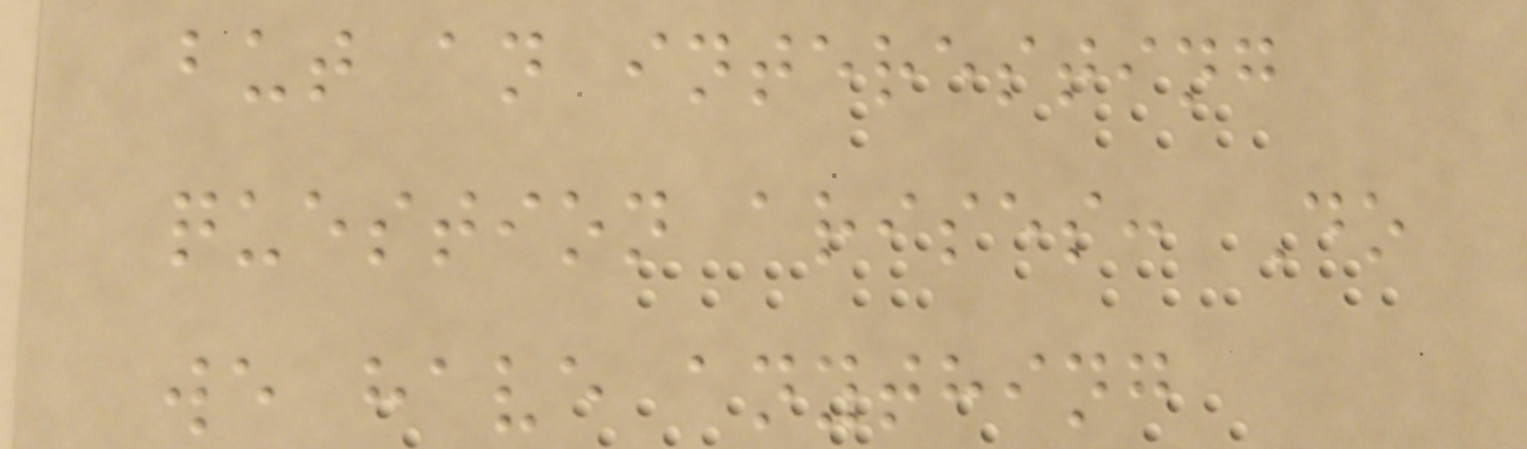but an interesting
question arises: Do
we have anything
